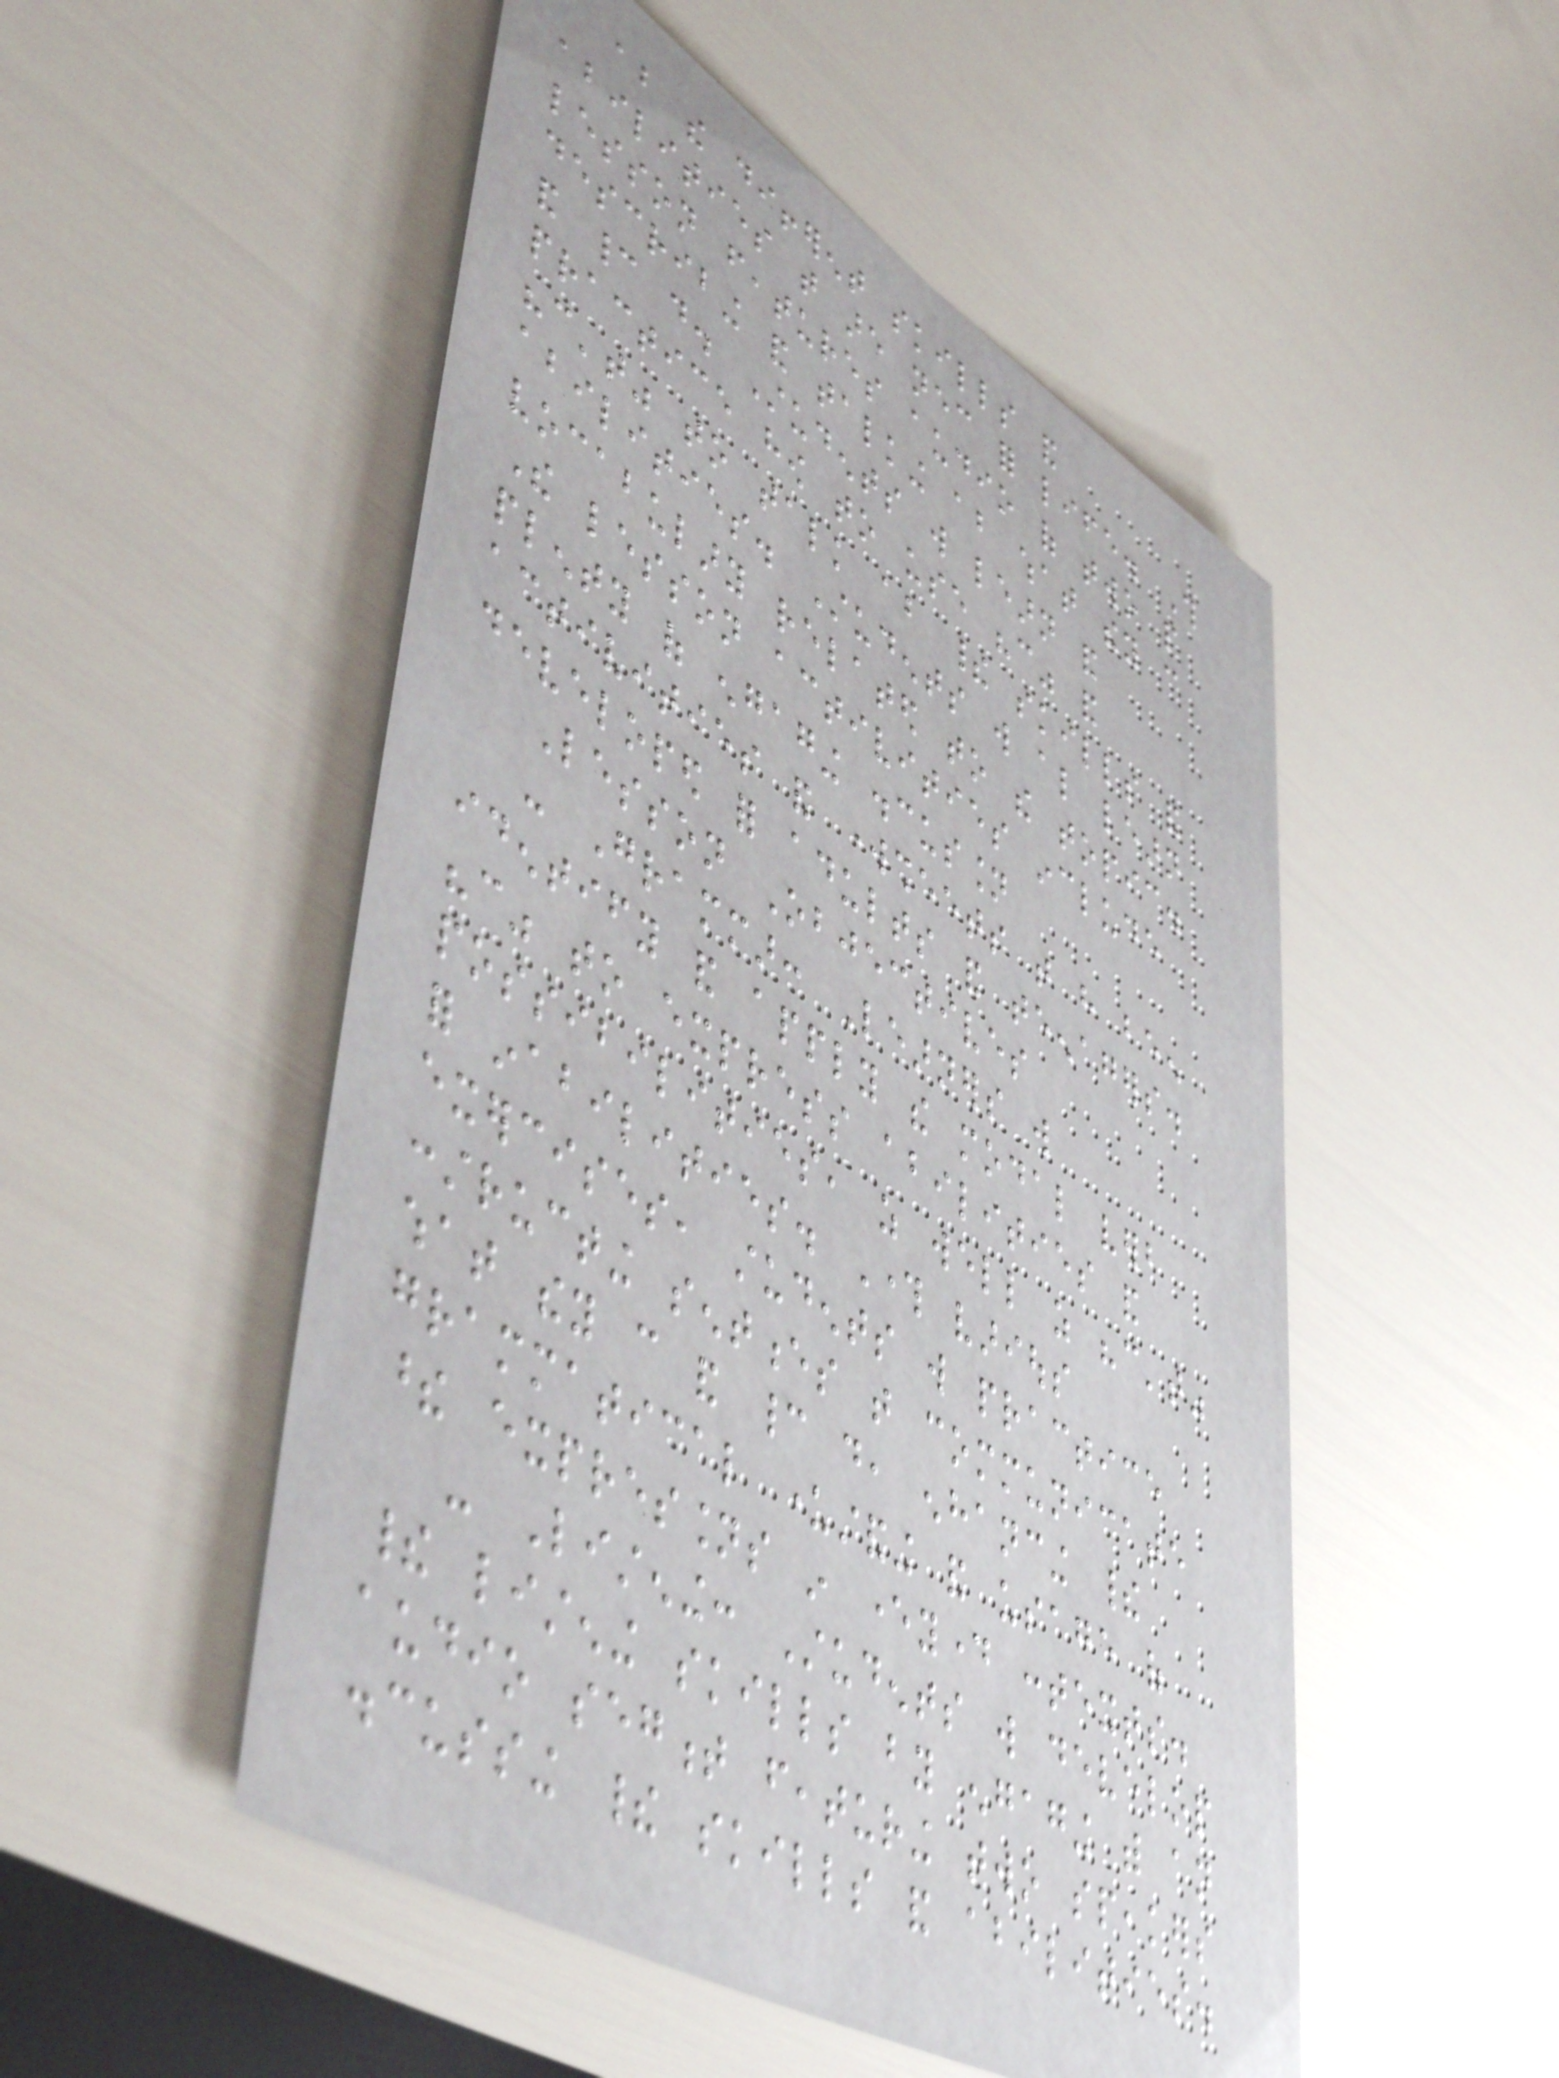about the different skills and
abilities that are necessary for life. This
lesson features audio of two people
describing and talking about what they can
and cannot do. Students will learn and
practice how to use "can" and
"can't" to talk about their skills and
abilities. Students will also learn
vocabulary related to the topic.
The lesson activities include
plenty of engaging discussion
activities and worksheets that have been
developed for adults and teenagers.
Lesson Objectives
- Grammar: Learners will
identify and apply the modal verb
"can" to express abilities and
possibilities, as well as "can't"
for inabilities. Through various
exercises, students will practice
constructing sentences that communicate
what they can and cannot do, enhancing their
grammatical understanding and usage of
these expressions in everyday contexts.
- Listening: Students will develop
their listening skills by engaging with an
audio segment featuring two speakers
discussing their skills and abilities.
